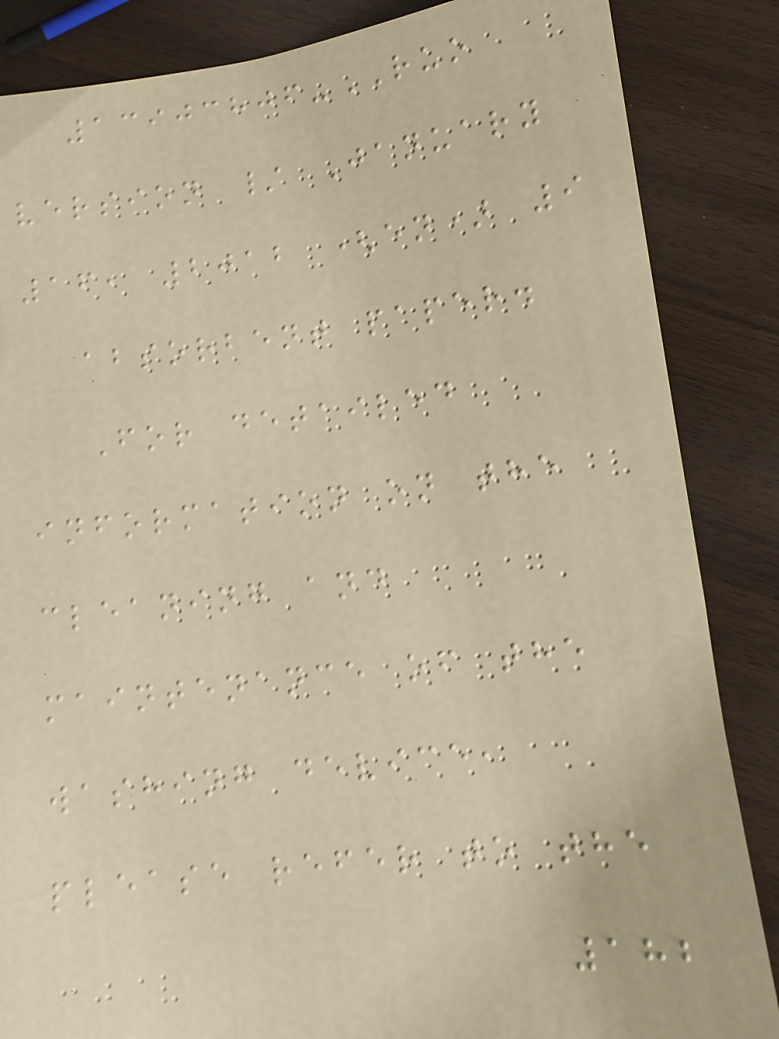13903806-RUO
version / January
16, 2012 (en) 9
absorbent paper.
For detailed
information on the
cleaning and
maintenance of the
washing device,
please refer to the
182
